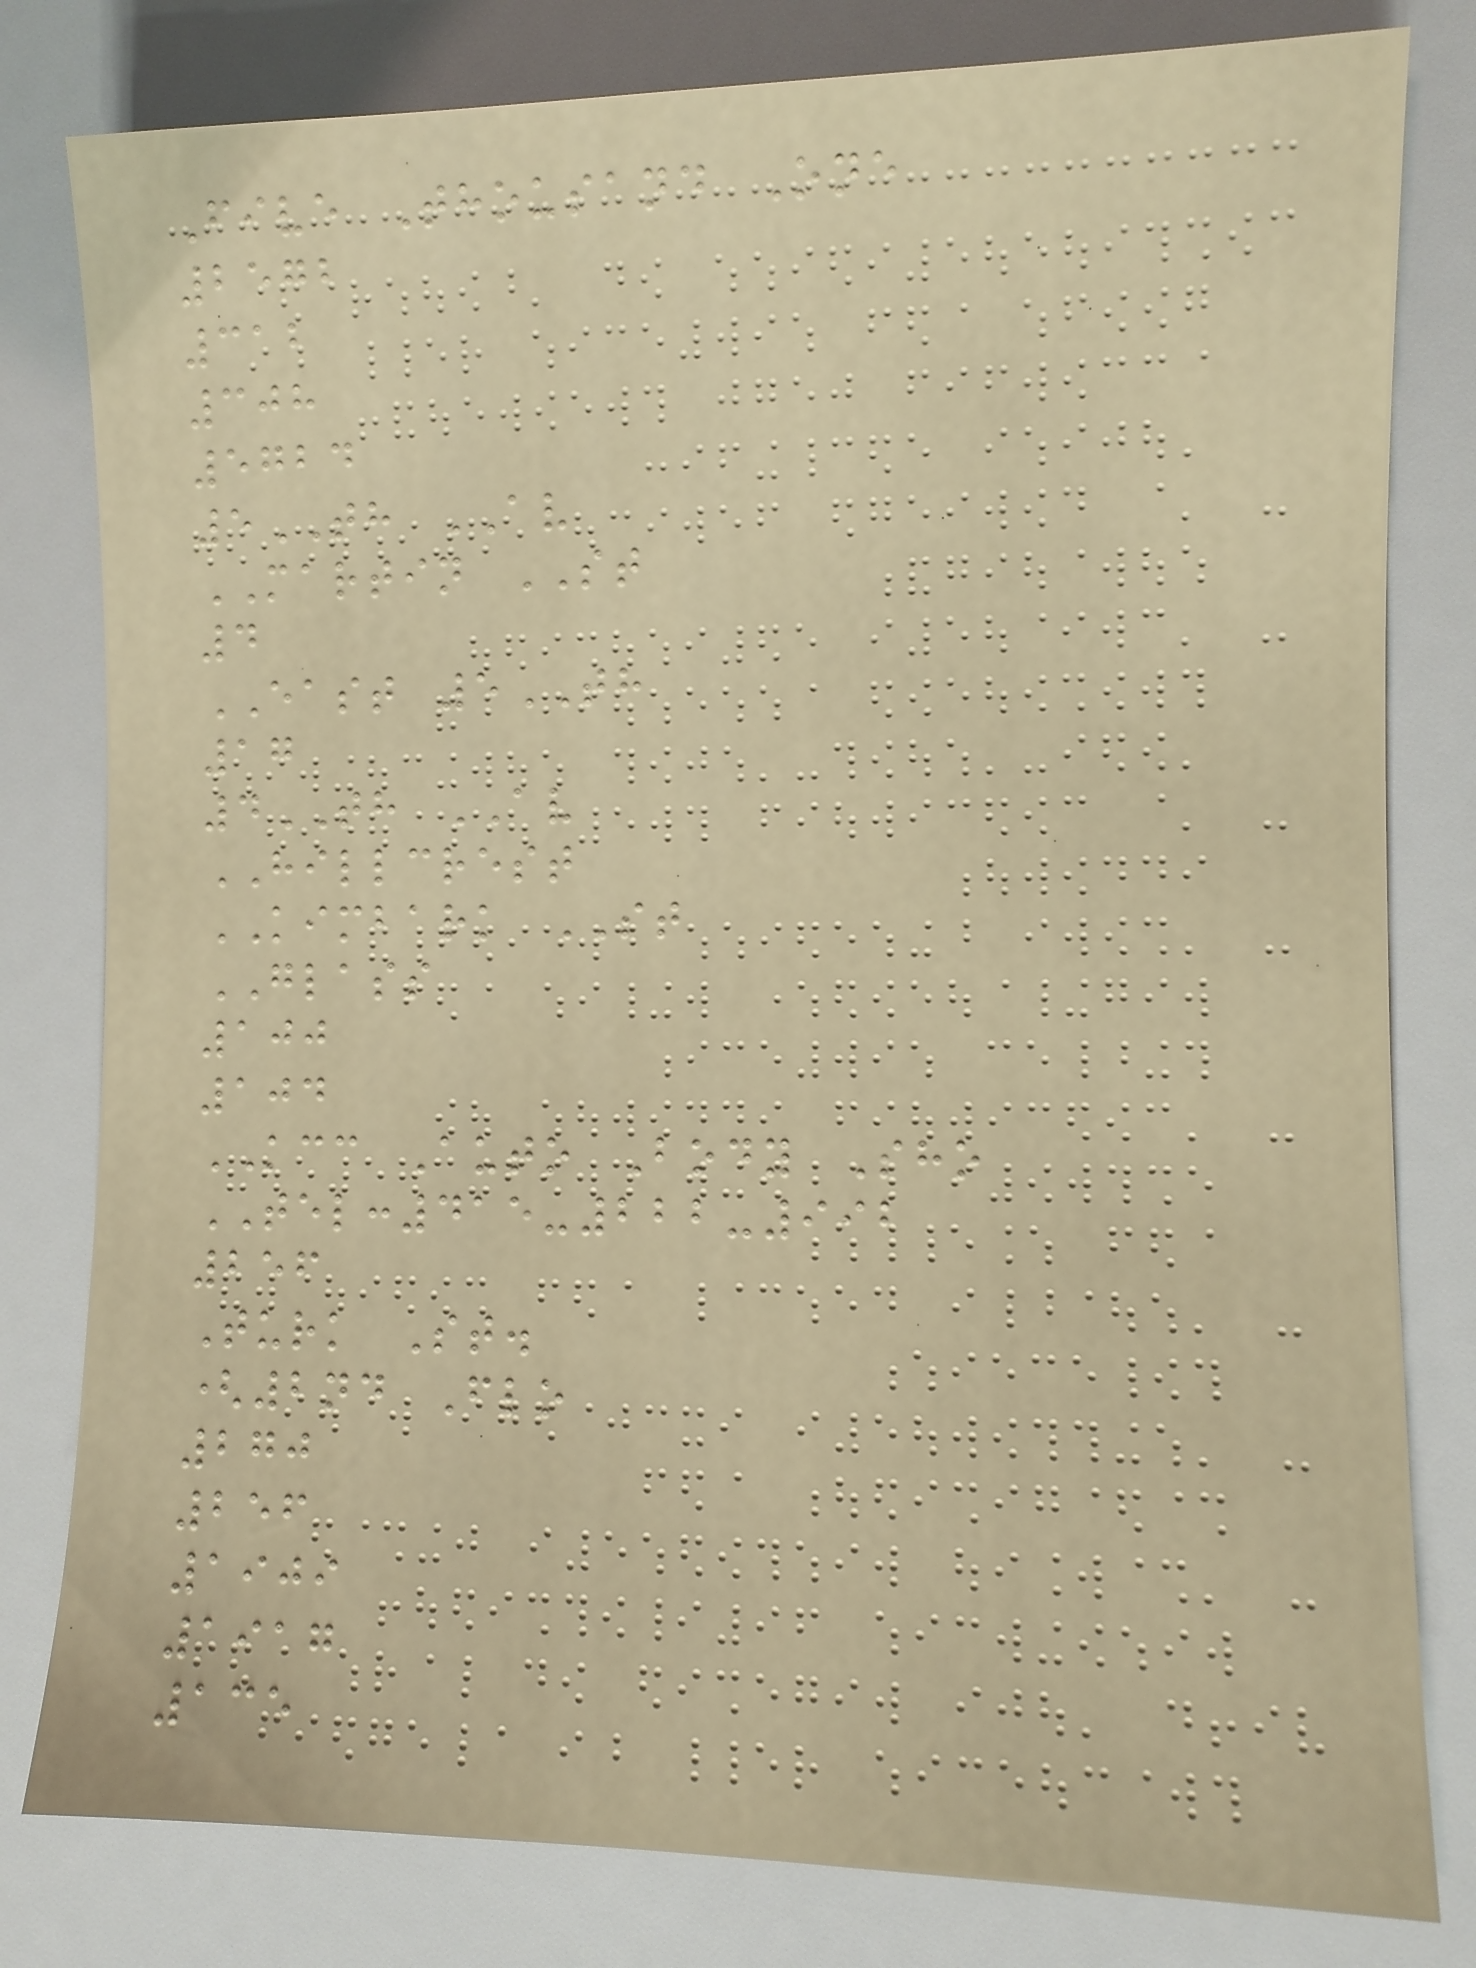Five Thousand One
2572
312
308
5724
5TH AV
MARTIN ST
4
EAST 5TH
17
4TH AV
HILLCREST
KIMBARK ST
GLASS
100
104
KCC Auto Body Sho
TEL:415-222-992
256
Turk St.
(2nd Flo
270
256
1909
1917
135
